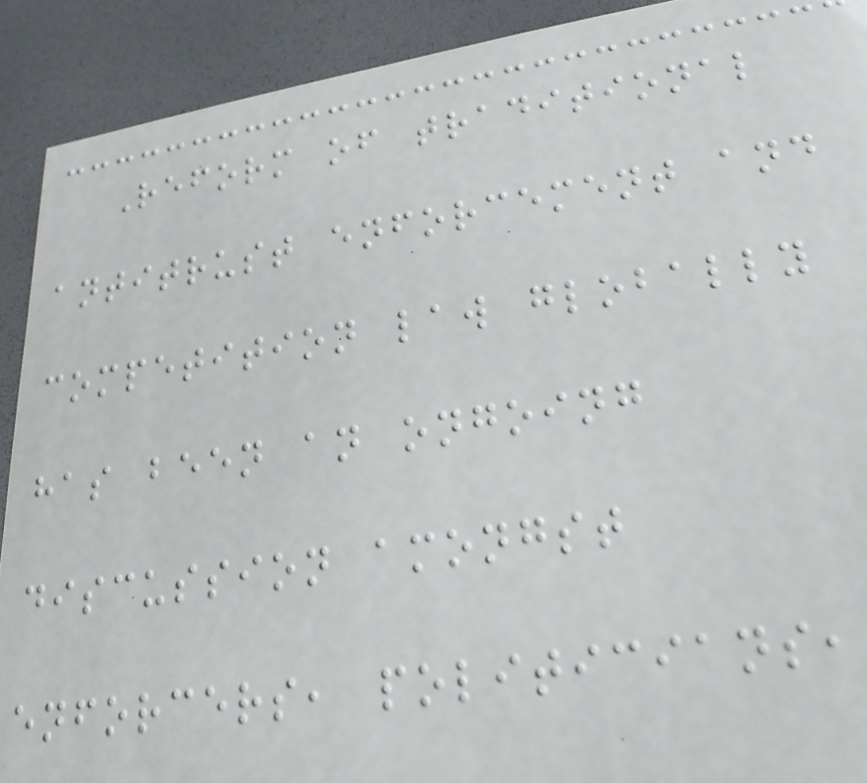Reform of traditional
antitrust enforcement and
competition law globally
has been an ongoing
discussion amongst
enforcers, politicians,
